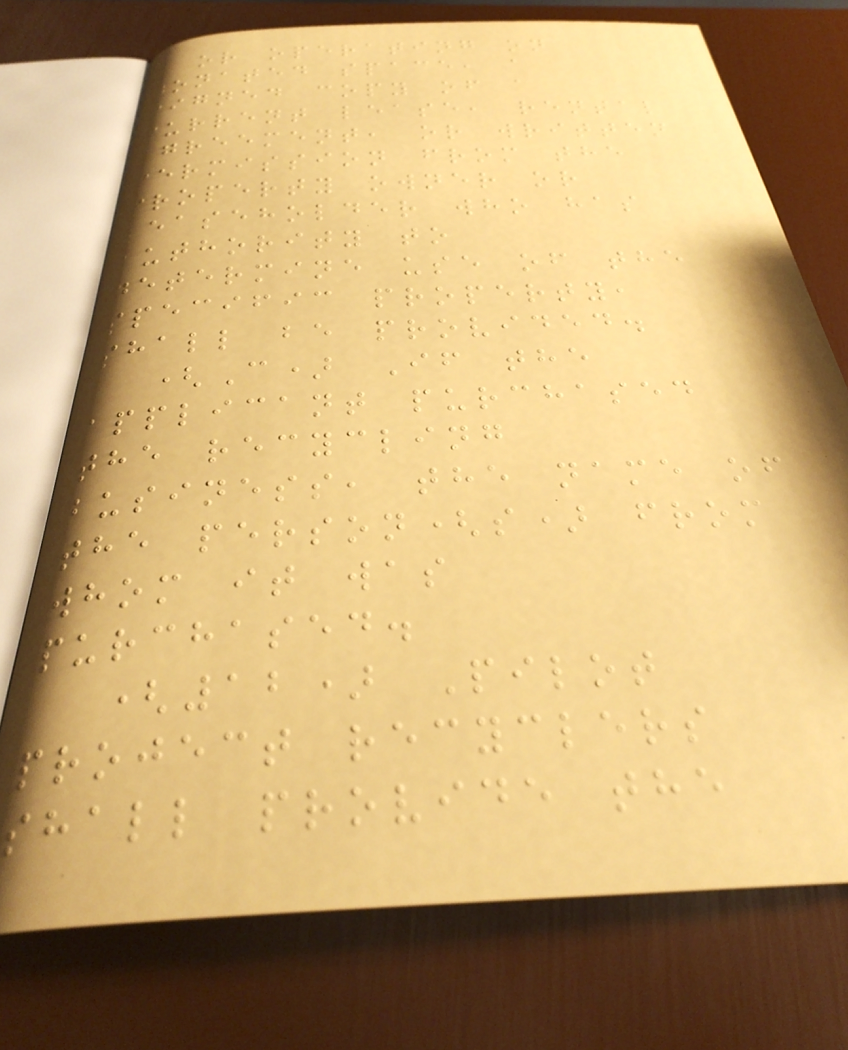or operating on
donated space, a
signed copy of a
current lease, rental
agreement, or written
permission from the
property owner or
leaseholder who has
authority to
determine use of the
specific property,
shall be provided.
(C) If the
applicant purchased
the recycling
business, the name of
the person(s) from
whom it was
purchased.
(12) Pilot
project recyclers
shall provide the
